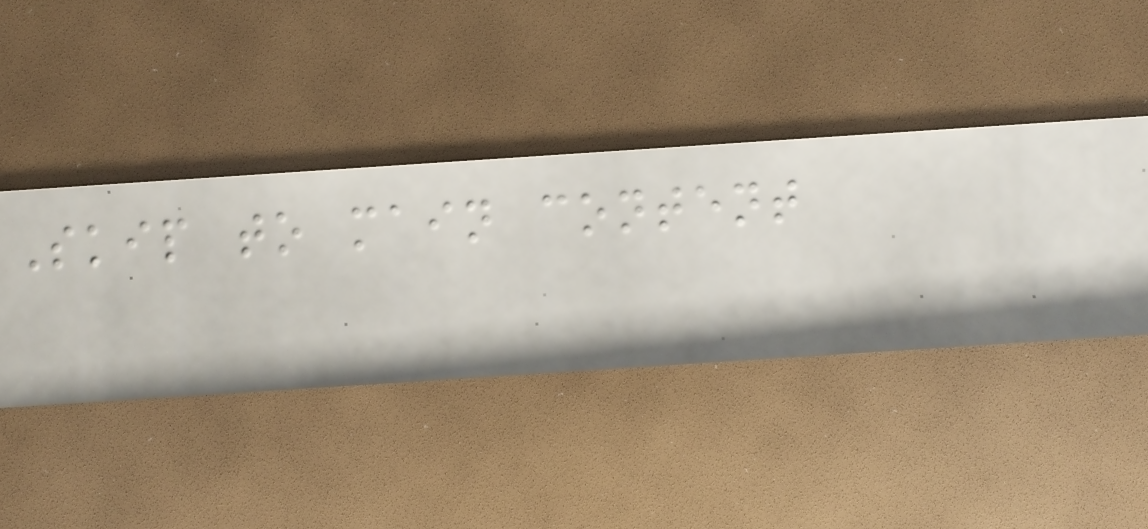Skip to main content
